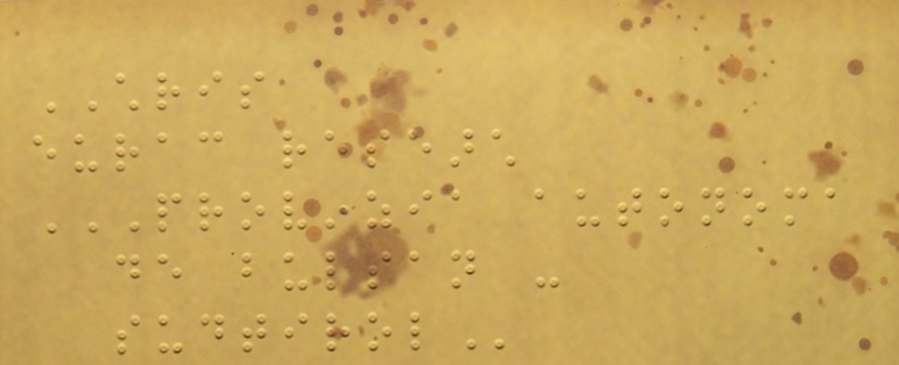CHRIS
eurac research
PROVINZIA AUTONOMA
DE BULSAN -
SUDTIROL
